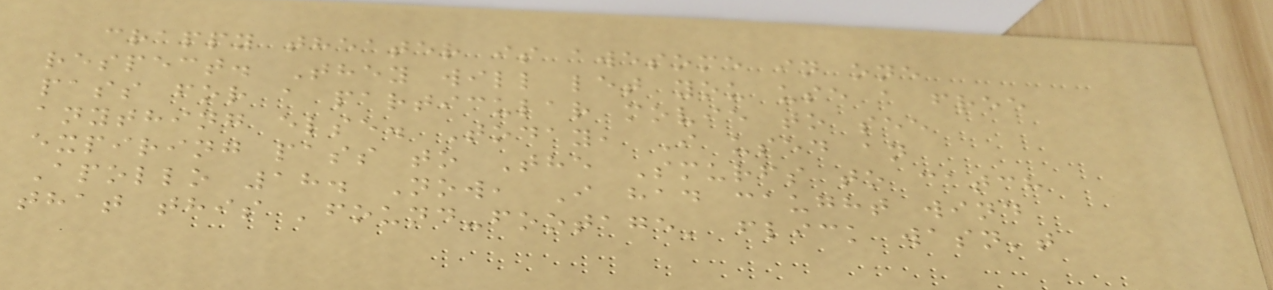crappy theater is awesome in one
respect. They will let you use a free
pass for a particular movie to see
anything else. Today, I used an
expiring pass to The Smurfs to catch
Apollo 18. Now, I had caught wind
that this 'found-footage' flick wasn't
